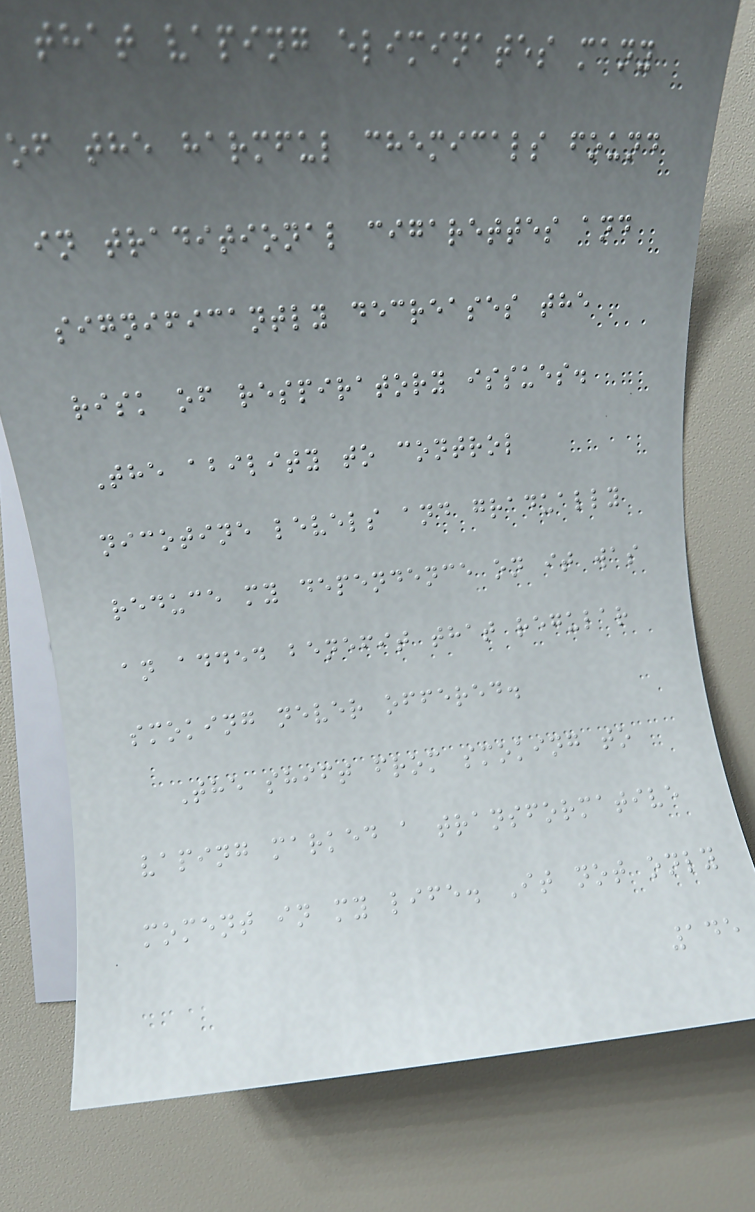that vaping eliminates many
of the harmful chemicals found
in traditional cigarettes and
significantly decreases the
risk of respiratory issues.
The ability to control
nicotine levels and gradually
reduce my dependence on it was
an added benefit that regular
smoking never offered.
The shift from smoking to
vaping marked a transformative
moment in my life. It not only
145
